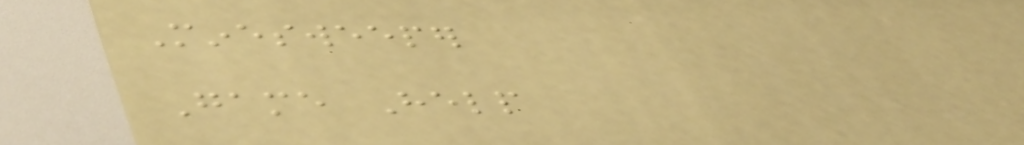Minesweeper
Game Help
